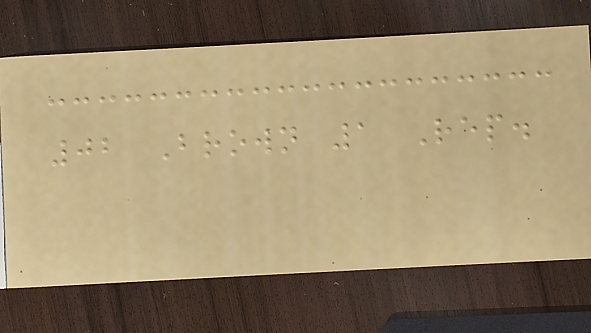02 Brown 1 Rep.
